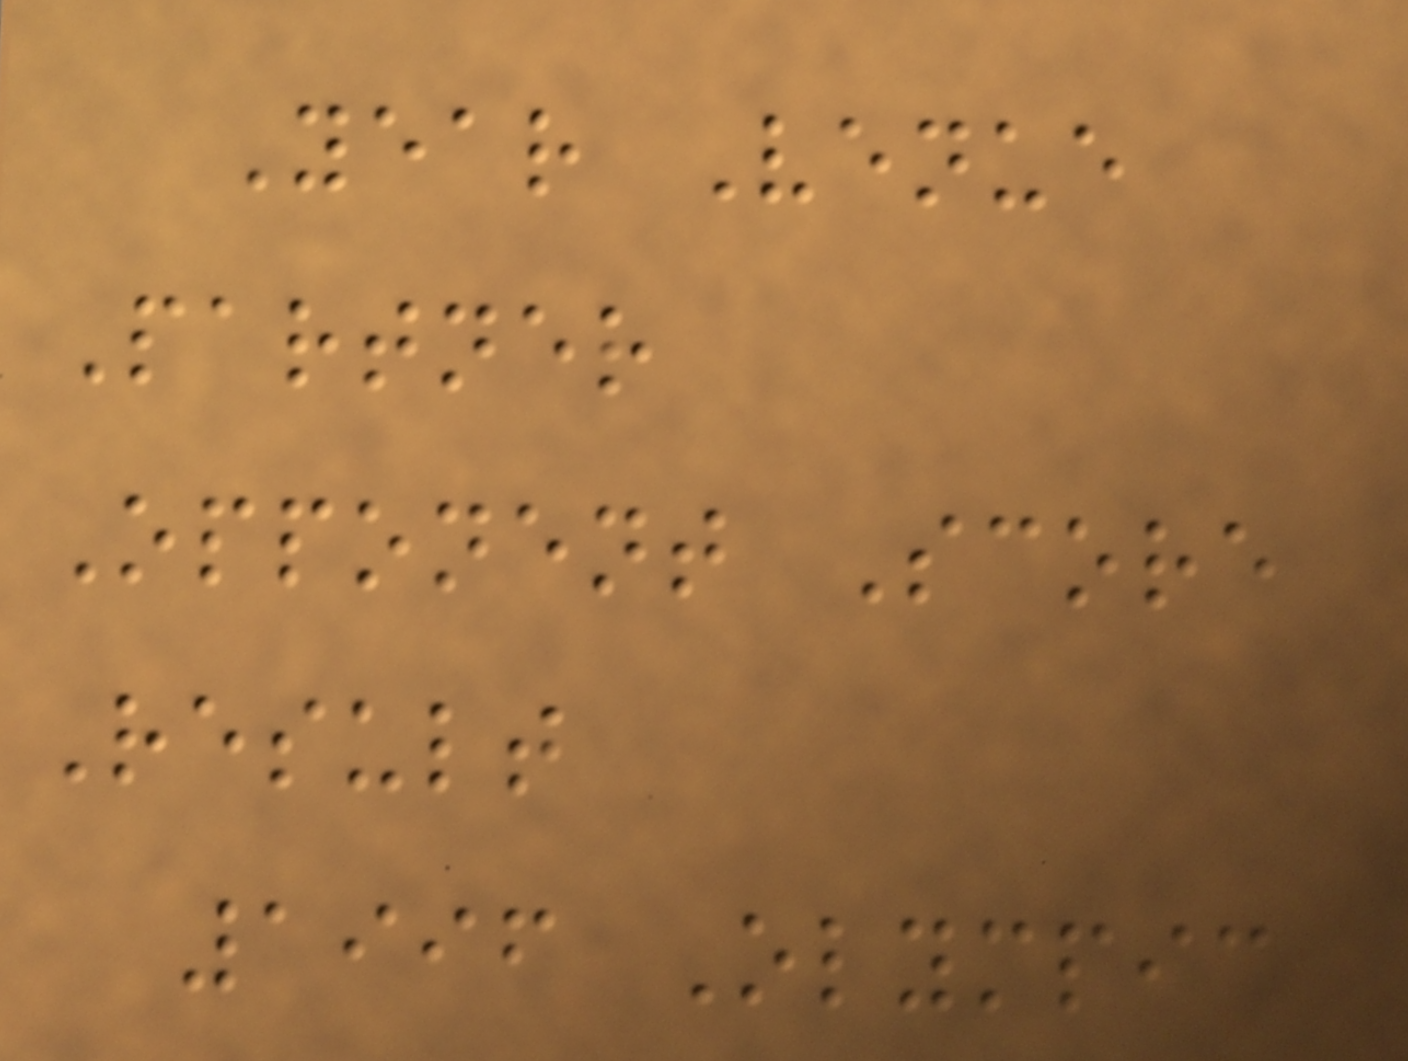Year Venue
Partner
Opponent Score
Result
1996 Olympic
